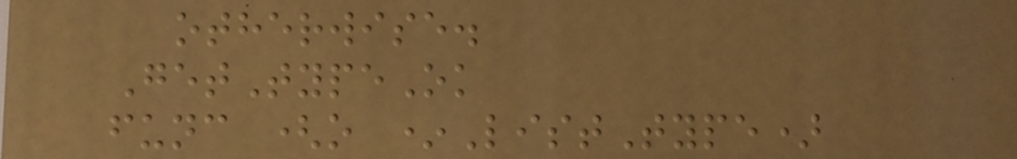otherwise.
GetTypeOk
func (o *ListType)
